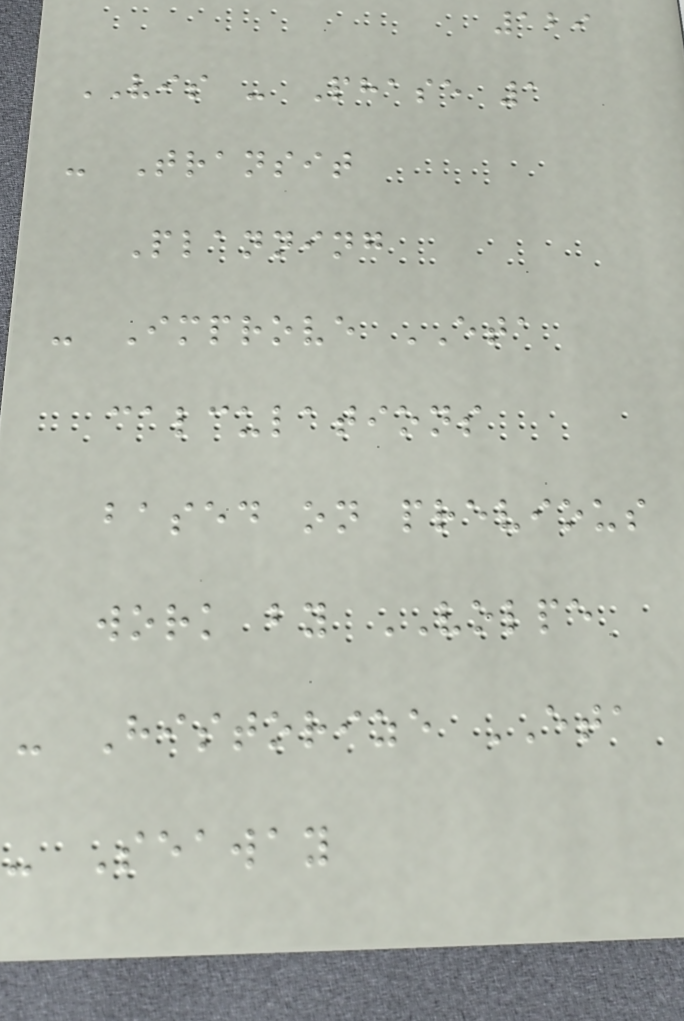129
VIS - Phase 1
- Transit
Planning
- Improve ETA
calculations
based on previous
work by VOLPE
- Historize ETA
- Seaway
